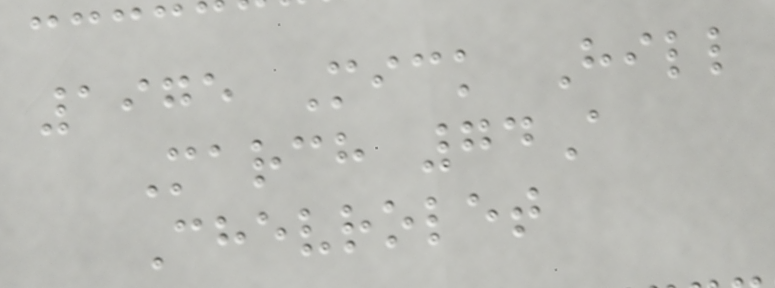1975 Mick Hill
March 74A
Chevrolet
